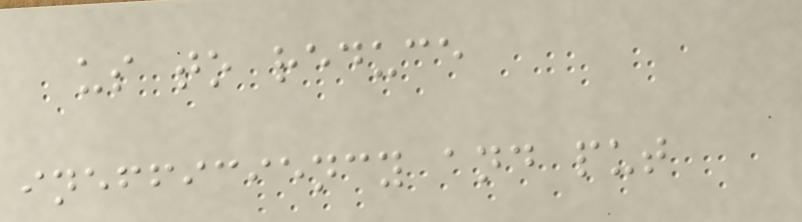us to reduce
inefficiency and put
